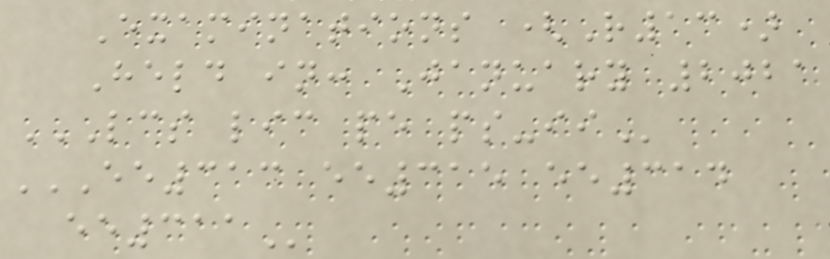Examinations (R13)
Held in: January 2021
LCS LIC PE PS-II
EE313 EE315 EE314
EE311
